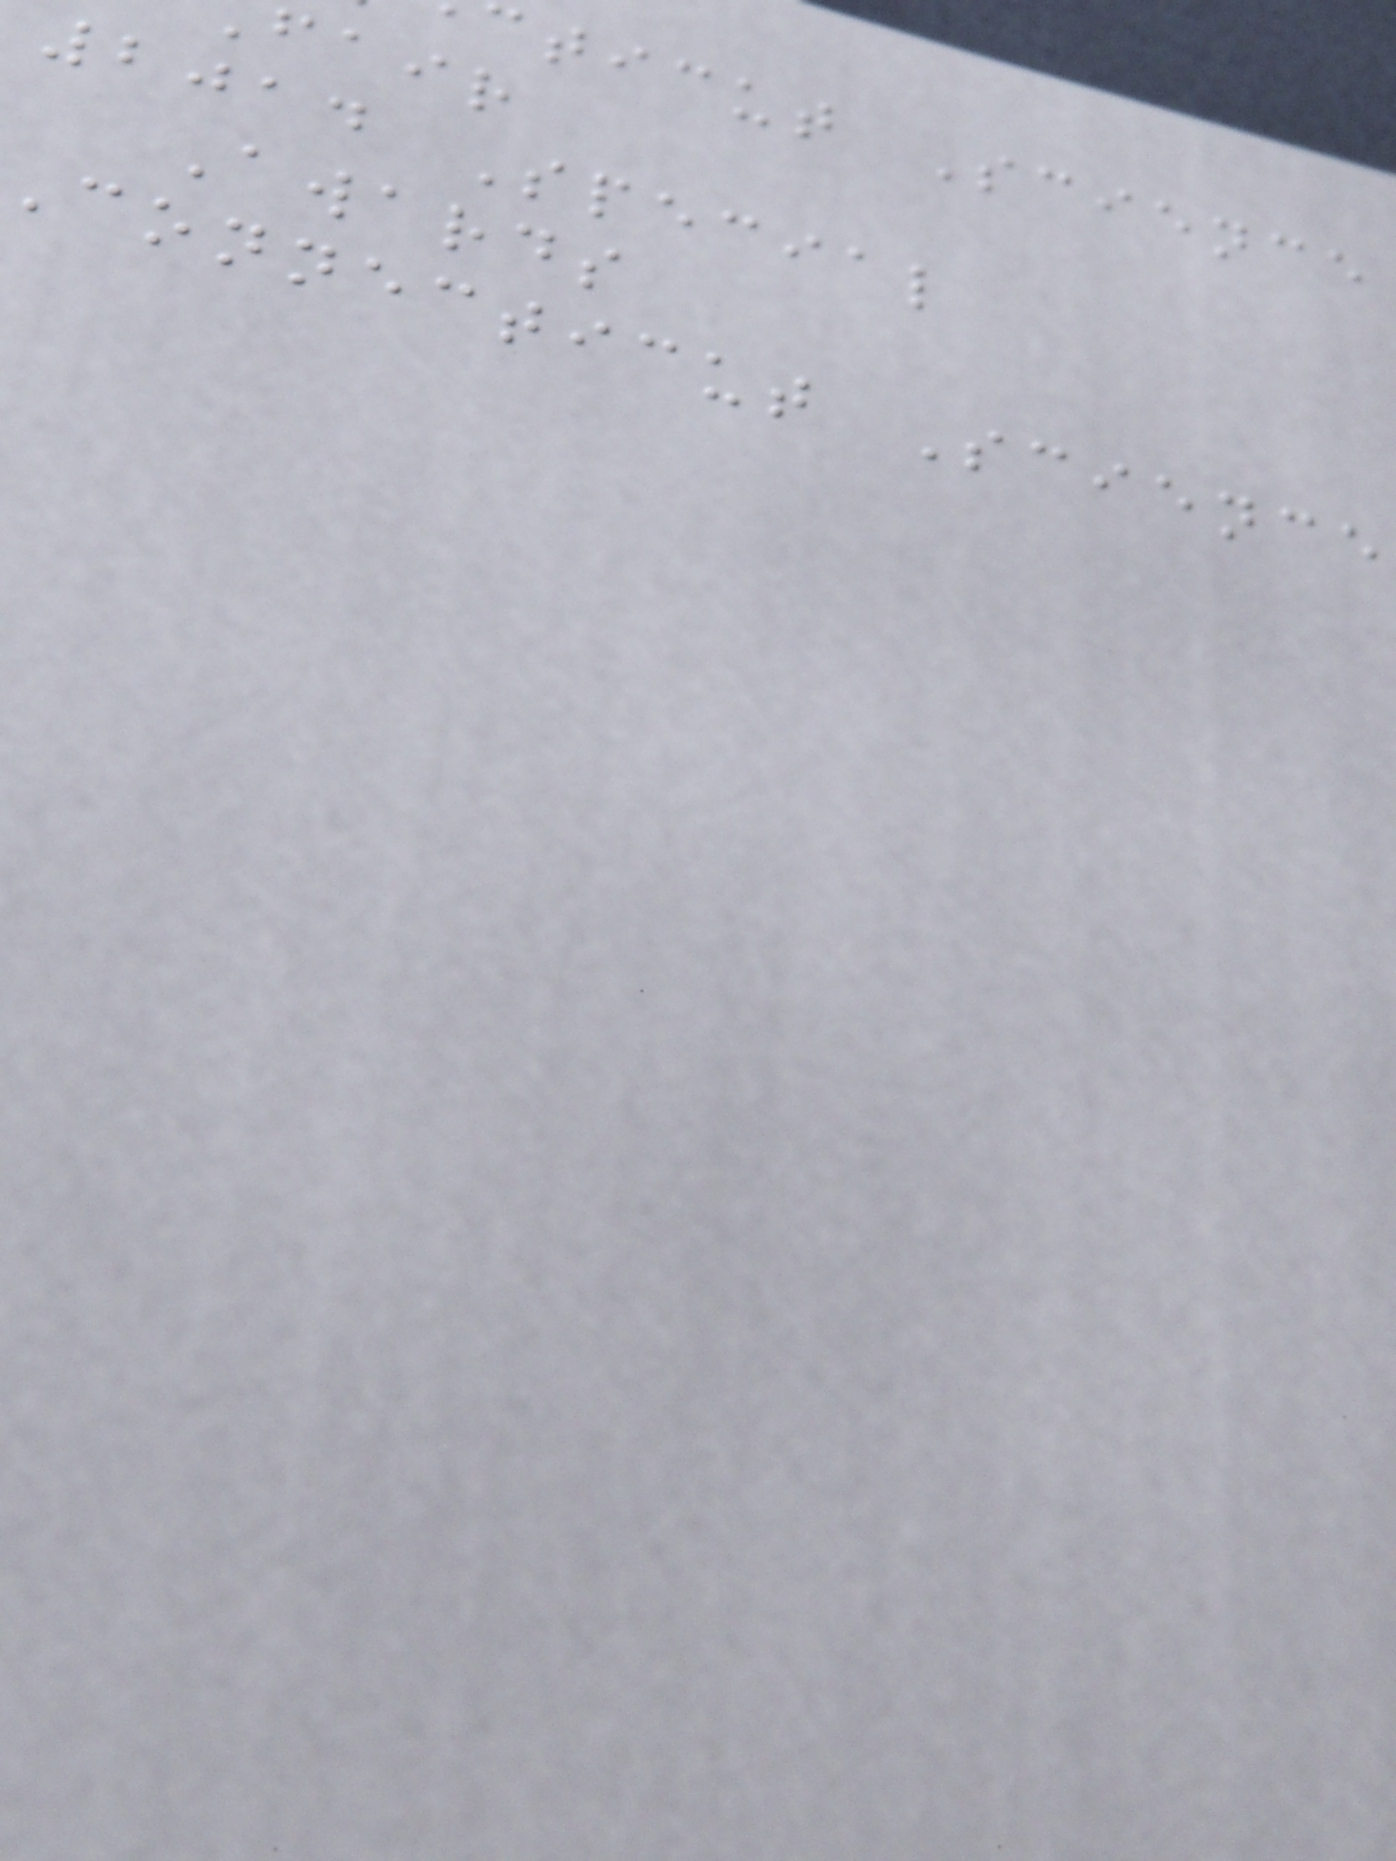ticut Science
fair
2014 Special
Awards
connecticut Science
